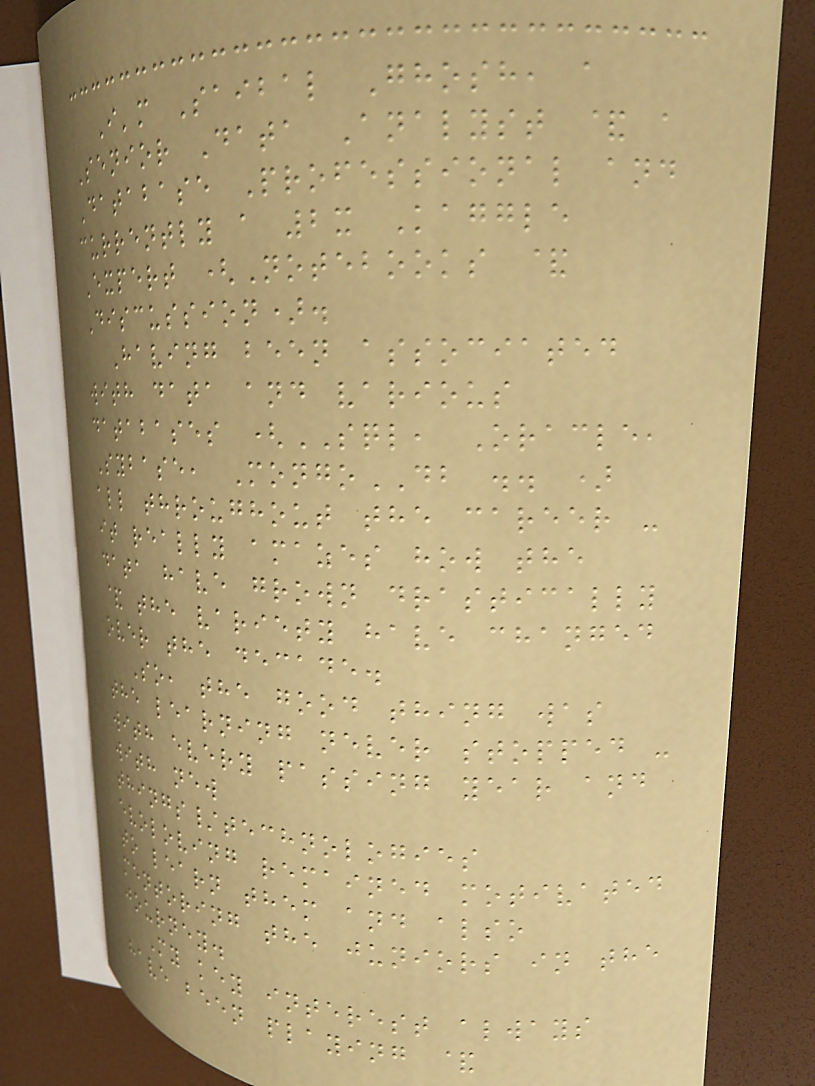I'm Saibal Ghosh, a
Senior Data Analyst & a
Database Professional and
currently a 2x Kaggle
Expert (Notebooks &
Discussion).
Having been associated
with data and various
databases (SQL, Oracle,
Sybase, MongoDB .. )
all throughout the career -
it really amazes how the
data have grown drastically
& the variety have changed
over the decade.
So, the good thing was
the learning never stopped -
with every passing year and
with new
things/technologies
evoloving remained motivated
to learn them and also
mentoring the juniors in the
journey.
My key interest always
have been playing &
